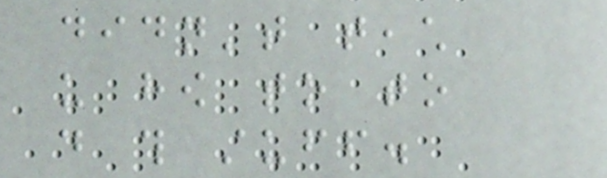didn't teach
us how to to
do this stuff.
